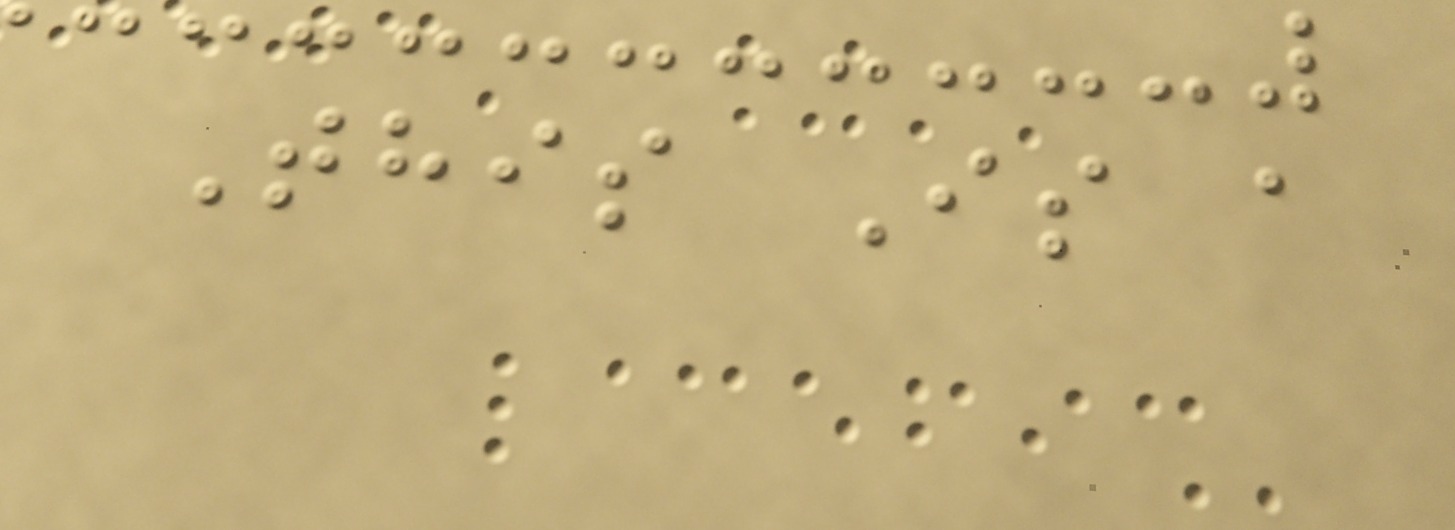This Is a
